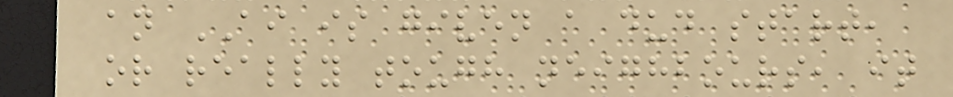an AI is given a dud start,
or really tough neighbours, it
